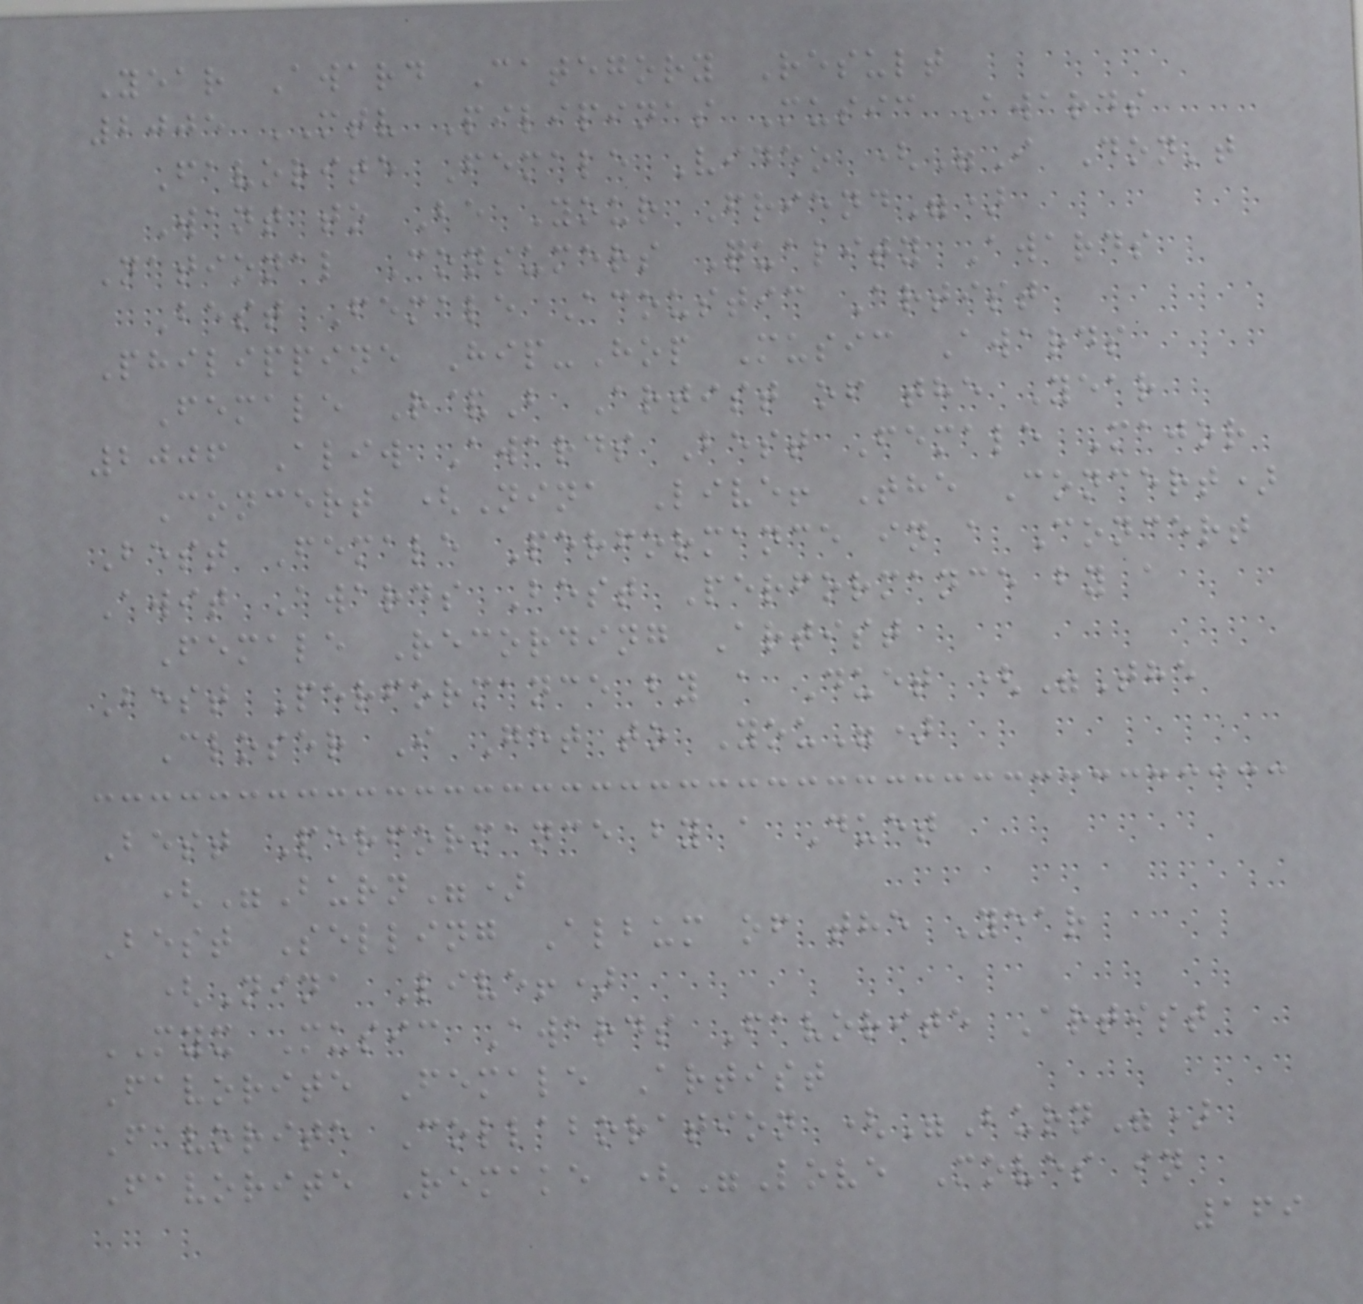Year Award Category Result
2005 MTV Pilipinas Music Awards
Favorite Female Video ("I Don't
Want to Be Your Friend")
National Consumers Quality Awards
Best Female Acoustic Artist
Philippine Hip-Hop Music Awards
Female R&B Artist of the Year
2006 Aliw Awards Best Female Major
Concert (Nina Live! The Concert)
Best Female Performance in a Concert
Awit Awards Best Performance by a
Female Recording Artist
Best Performance by a Duet ("The
Closer I Get to You")
Best Performance by a Duet
("Burn")
Best Selling Album of the Year
(Nina Live!)
MYX Music Awards Favorite Artist
Favorite Female Artist
Favorite Collaboration ("Burn")
Favorite Remake ("Love Moves in
169
